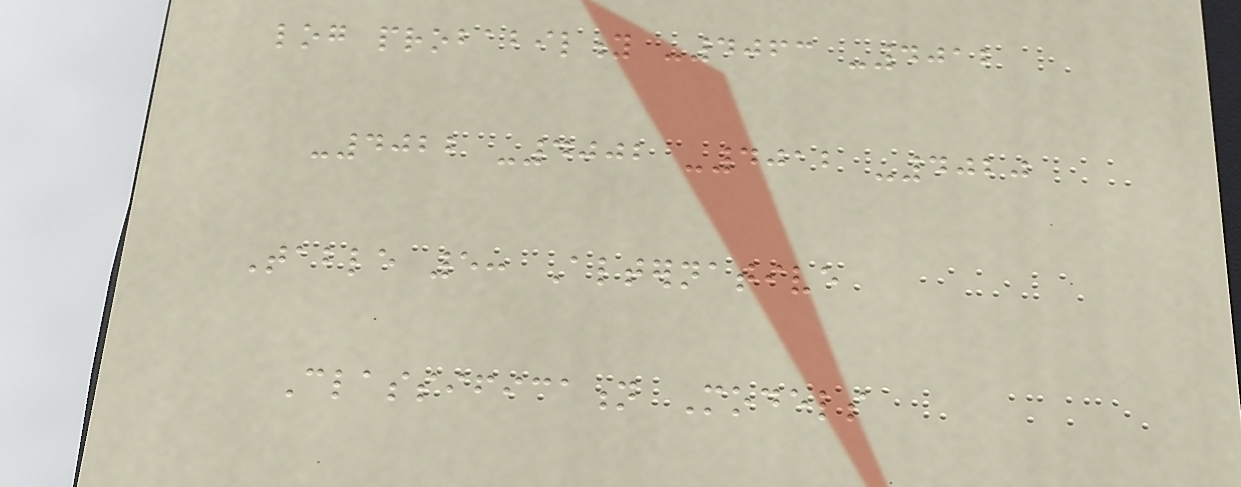log probability -4063 -4012
-4022 -4002 -4012 -4020
Table 5: Alternative
Classification Models
